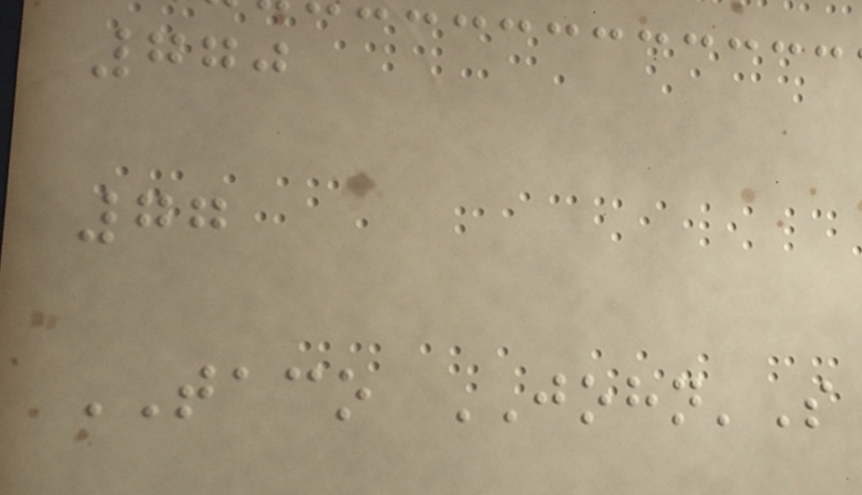770
77
TACO JOHN'S
